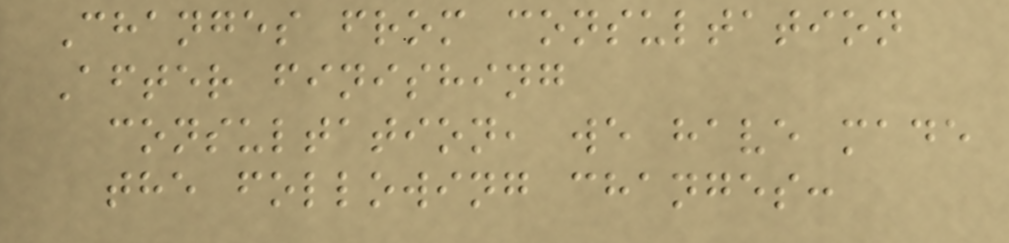Changes from consultation
After finishing
consultation, we have made
the following changes:
